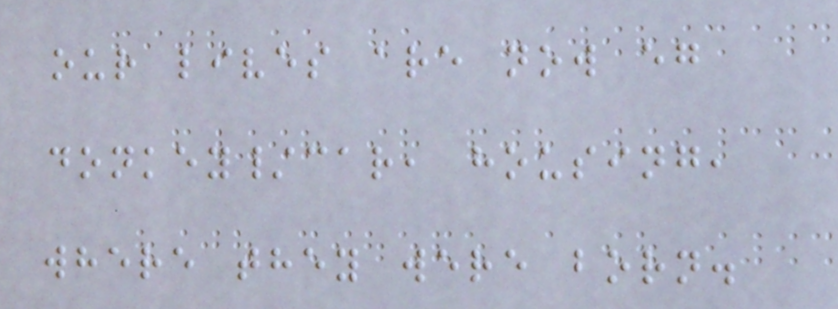our lives are now eg
donkey/car, housing,
where they were born.
